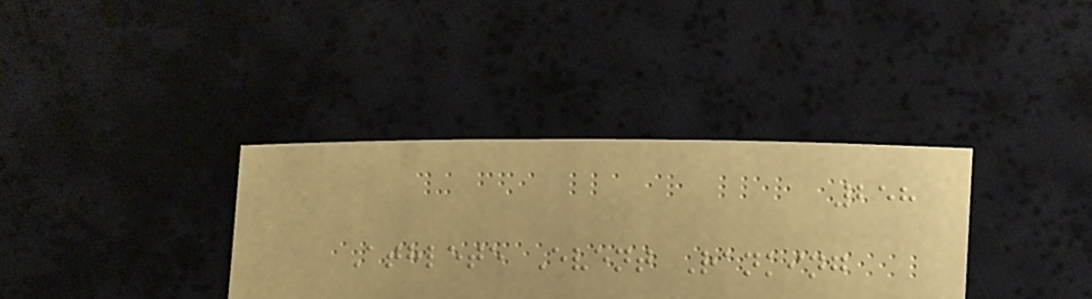258
Athlete Event Ranking
